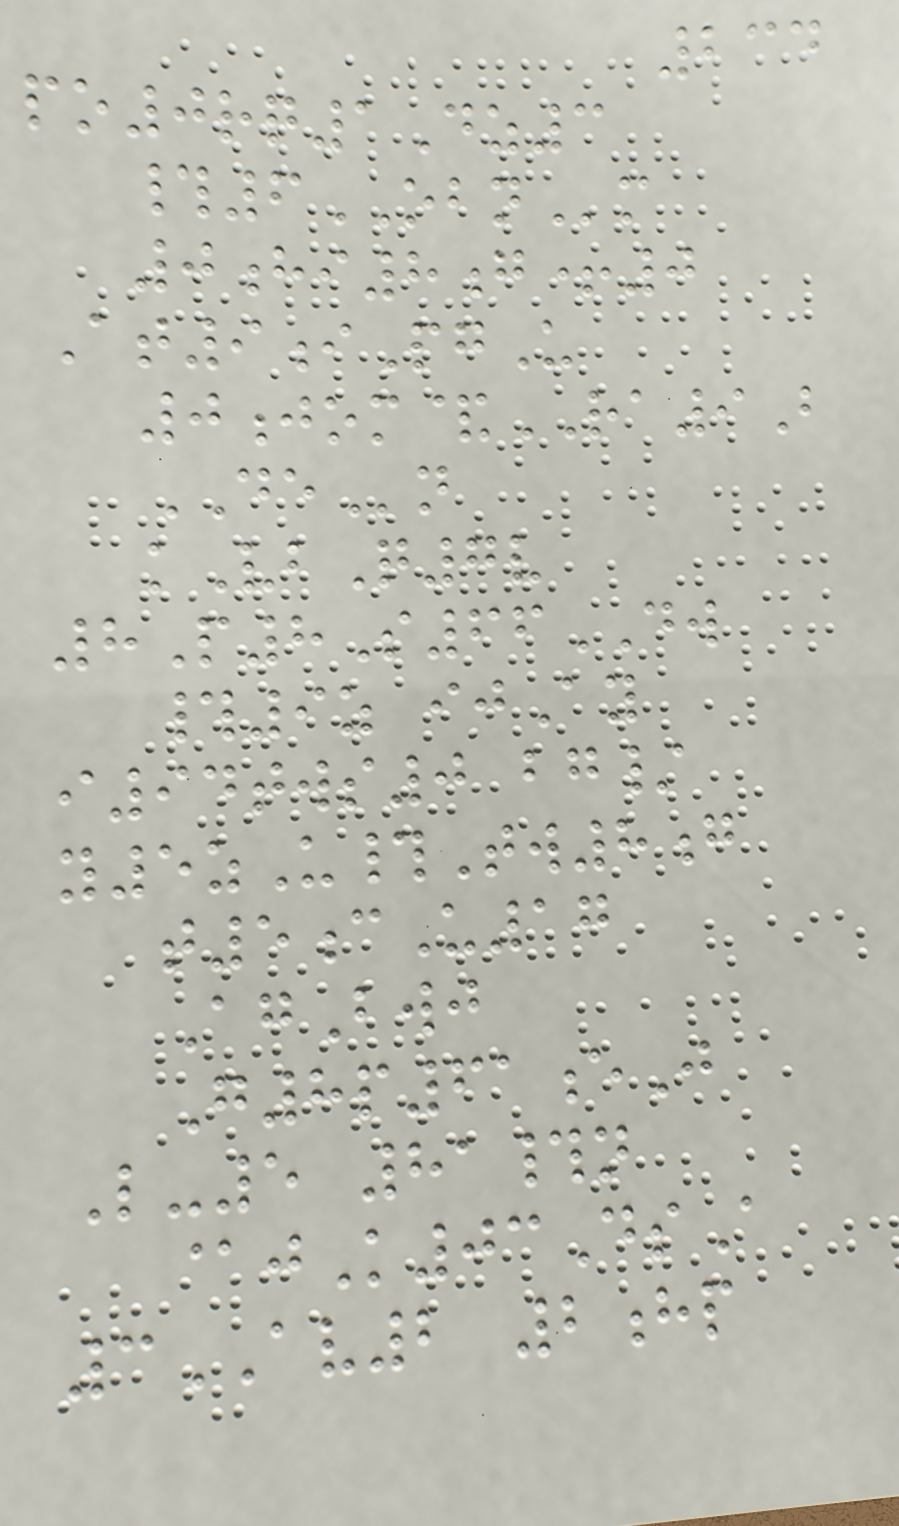234
po0rq1Dz3
#6OBNm
0hi8g+0
At9iPgU
0jom&RA9B
DEn
kVbQ7v
8P8S66DW
#9z ijAy
i94tws0 bg/
y5zU#Tw8g
t5cU17
AgBwj
G8p61eJ
L-5 81#n
@jK03DsA
3AV2 2hp
